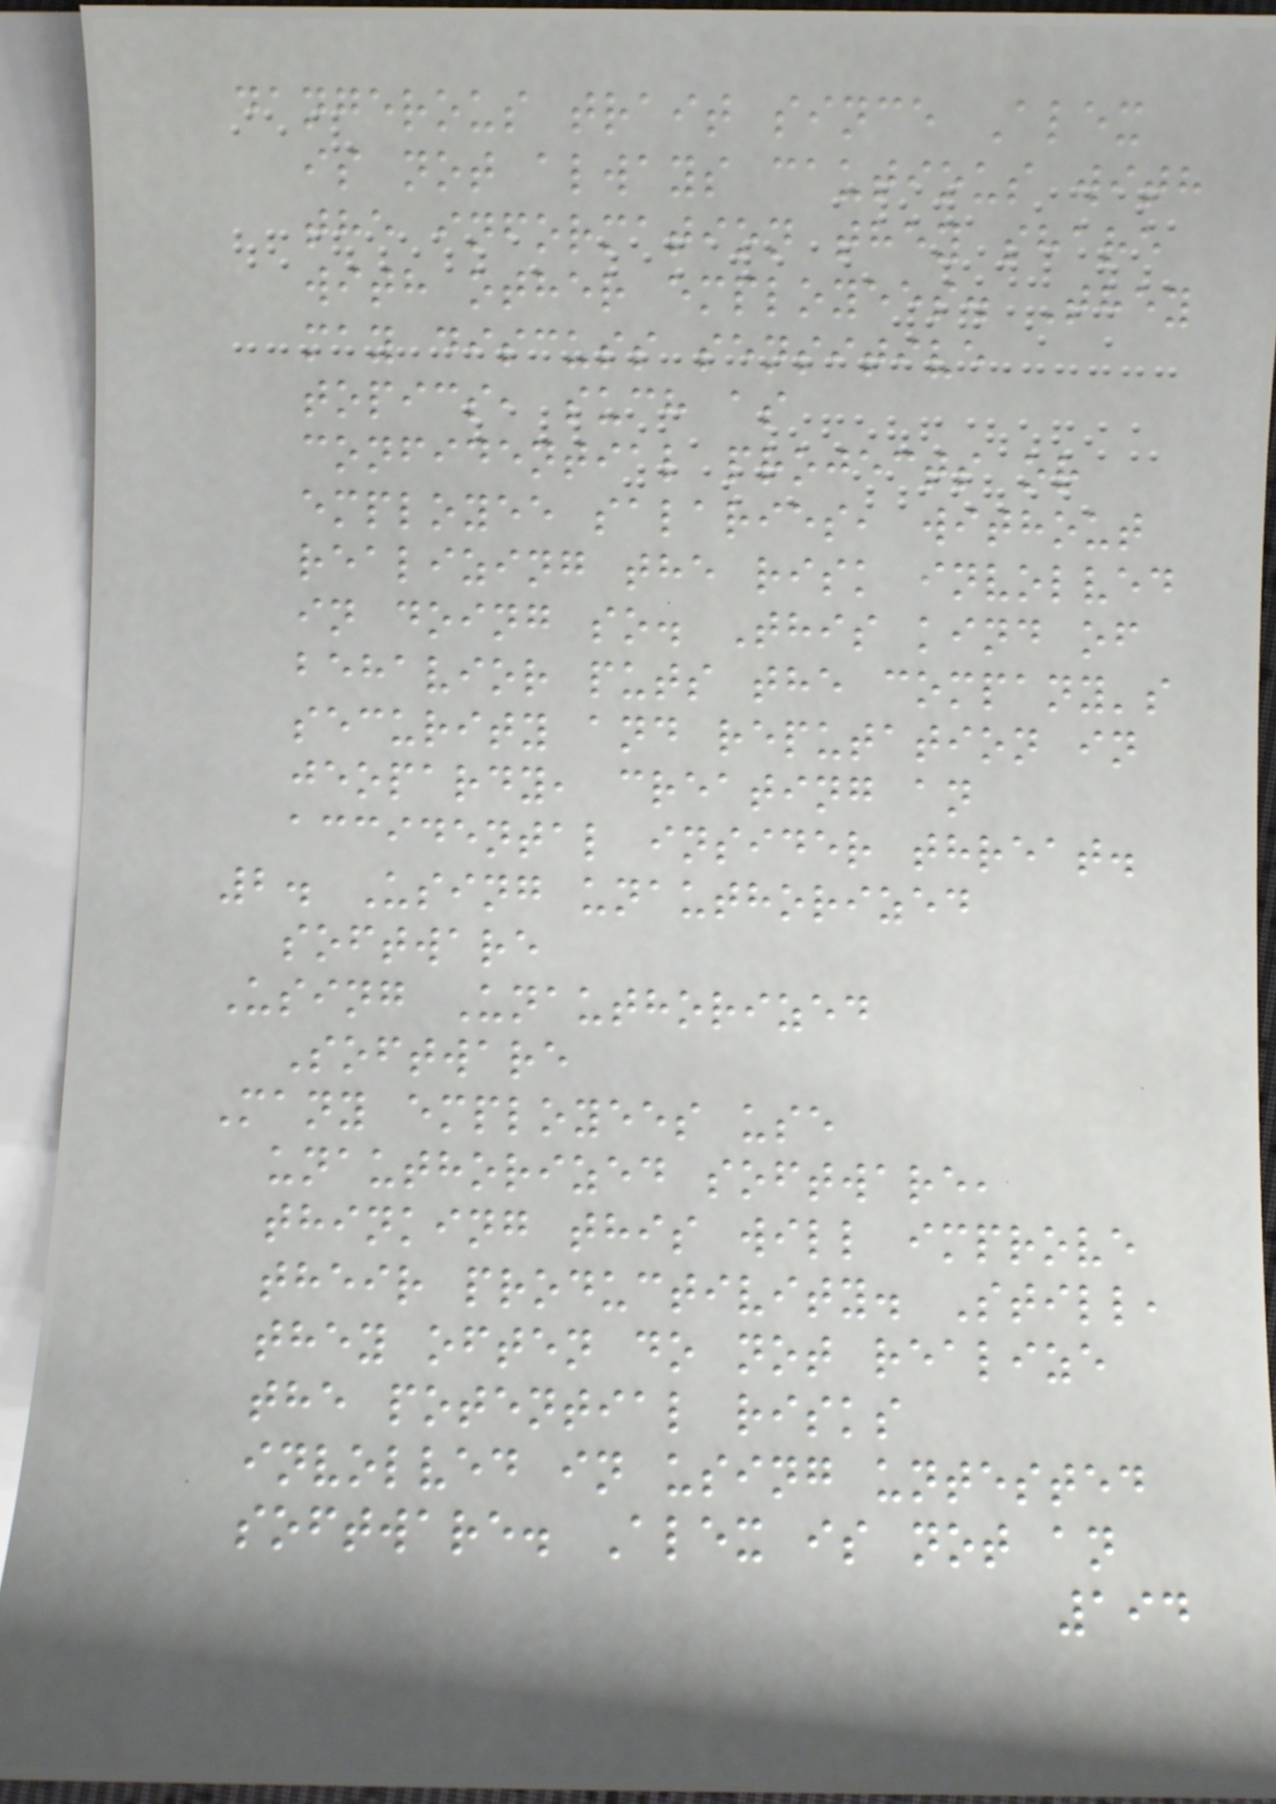dangerous trait since Alex
is not always cautious with
the information they share
with other employees. They
may discuss sensitive
topics, such as
confidential projects or
employee salaries, without
realizing the risk involved
in doing so. This kind of
behavior puts the company's
security and reputation in
jeopardy, creating an
accidental insider threat.
2. Using unauthorized
software
Using Unauthorized
Software
Many employees use
unauthorized software,
thinking this will improve
their productivity. Still,
they often do not realize
the potential risks
involved in using untested
software. Alex is not an
194
